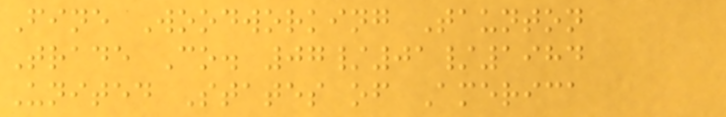Fine Woodworking Taunton
Trade Co. 07/01/1984
United States of America
